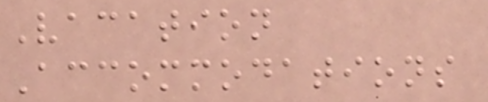Vacation
Accommodations
